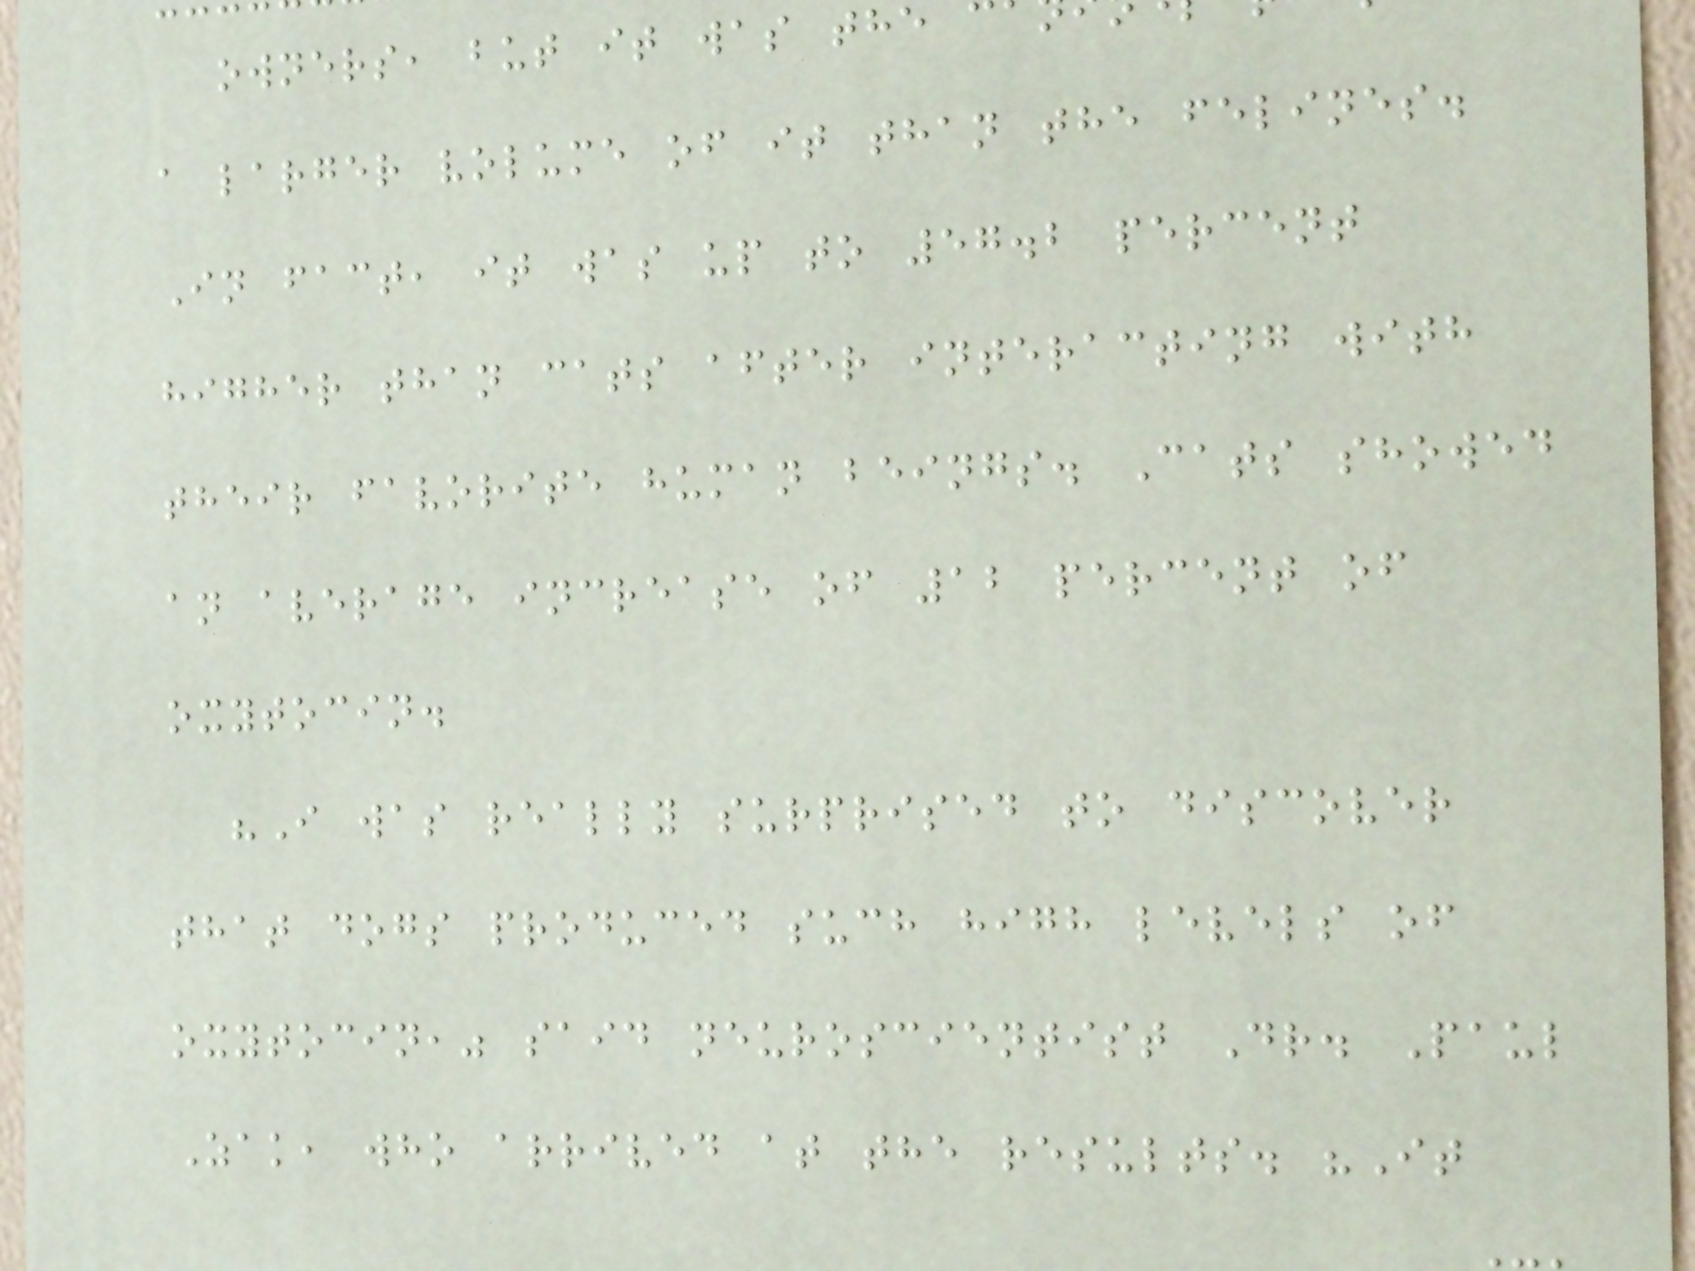owners, but it was the
a larger volume of it than the felines.
In fact, it was up to 57.2 percent
higher than cats after interacting with
their favorite human beings. Cats showed
an average increase of 12 percent of
oxytocin.
"I was really surprised to discover
that dogs produced such high levels of
oxytocin," said neuroscientist Dr. Paul
Zak, who arrived at the results. "It
